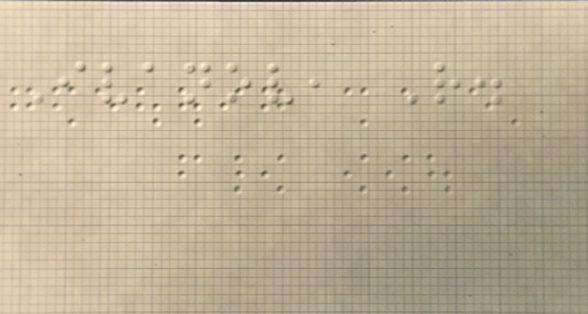Ivanov, R.
